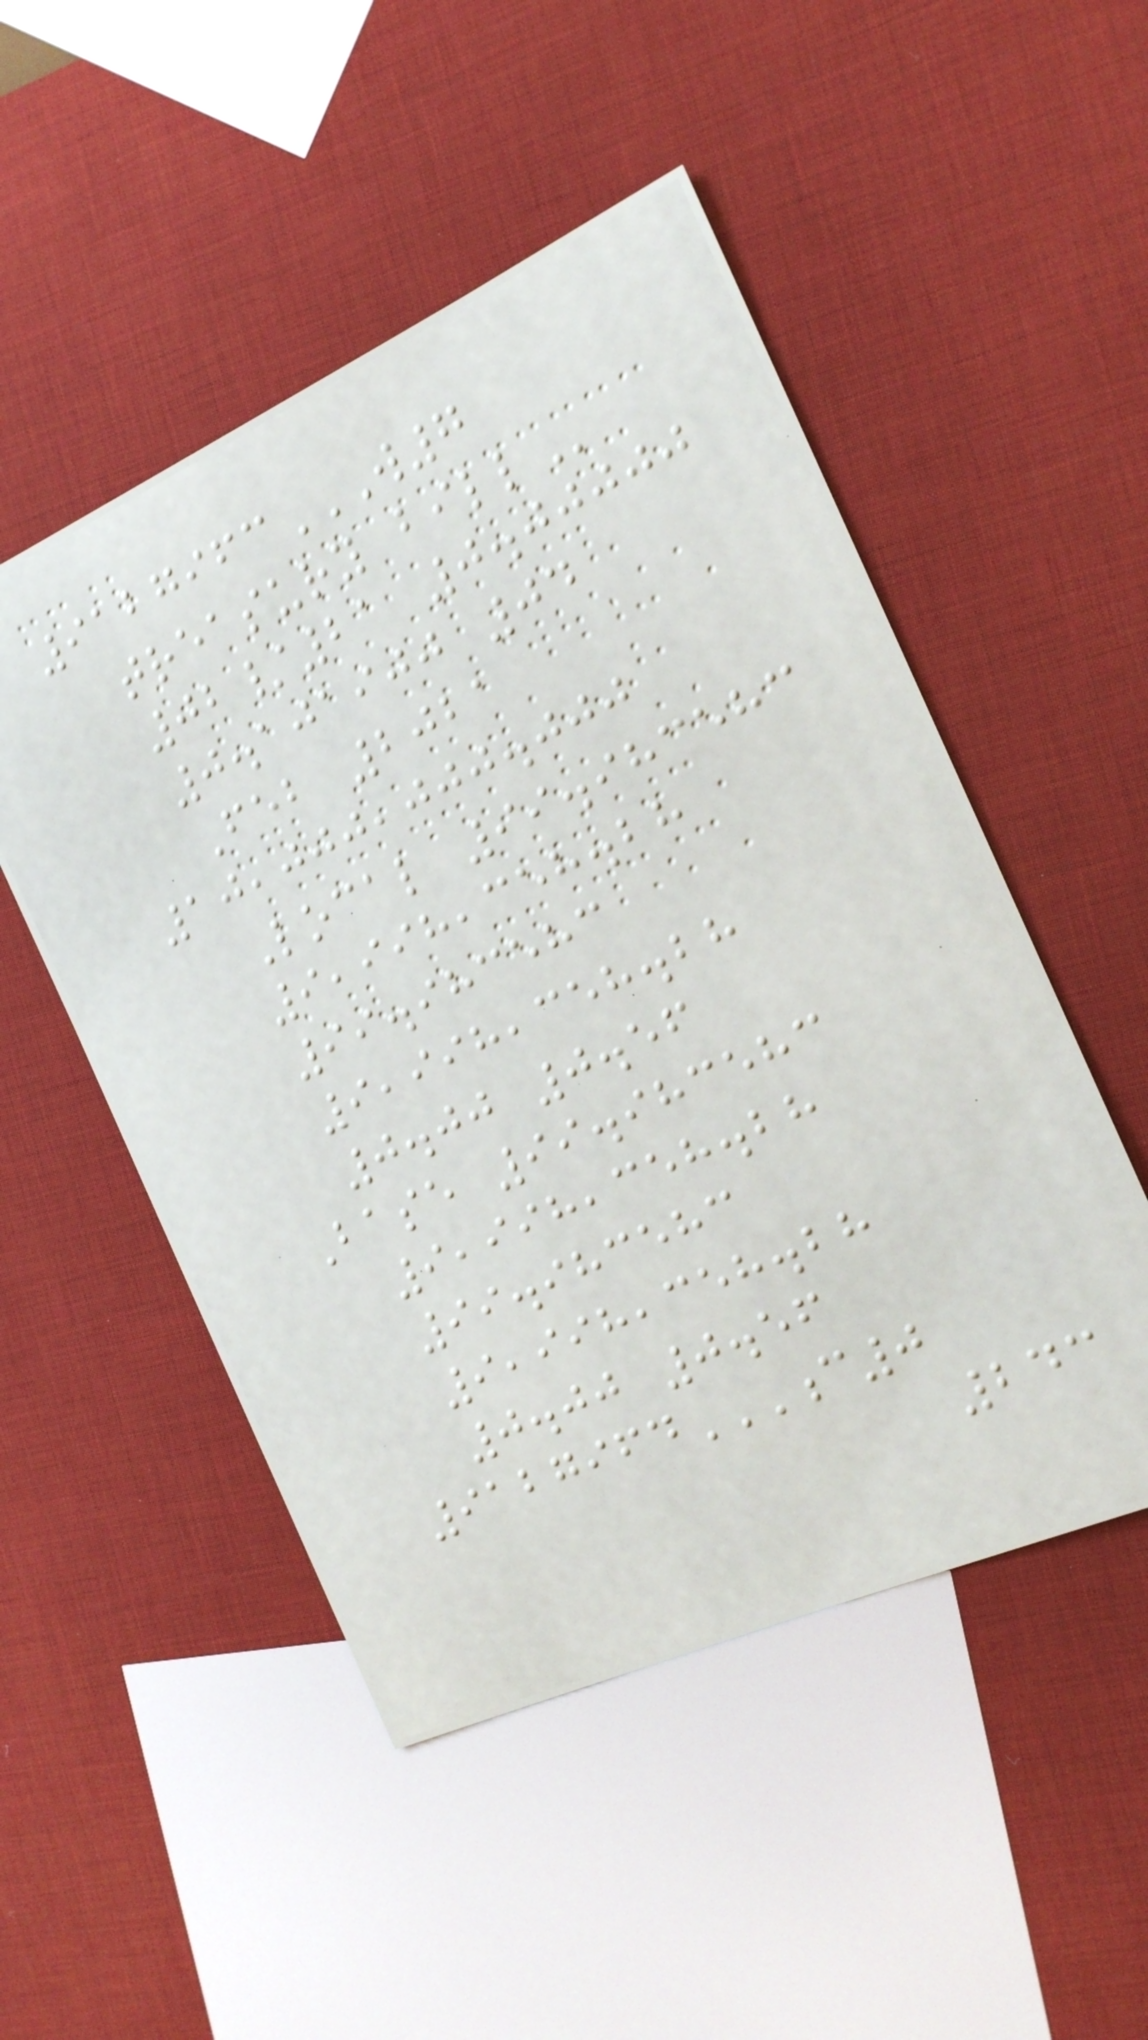9127963W7
TREASURY BILL
02/21 0.00000
0.101900 04
Feb 2021
10,000,000.000
Local 99.983583
9,998,358.28
99.983583
9,998,358.28
0.00 0.56
Base 99.983583
9,998,358.28
99.983583
9,998,358.28
0.00 0.56
9127964C0
243
